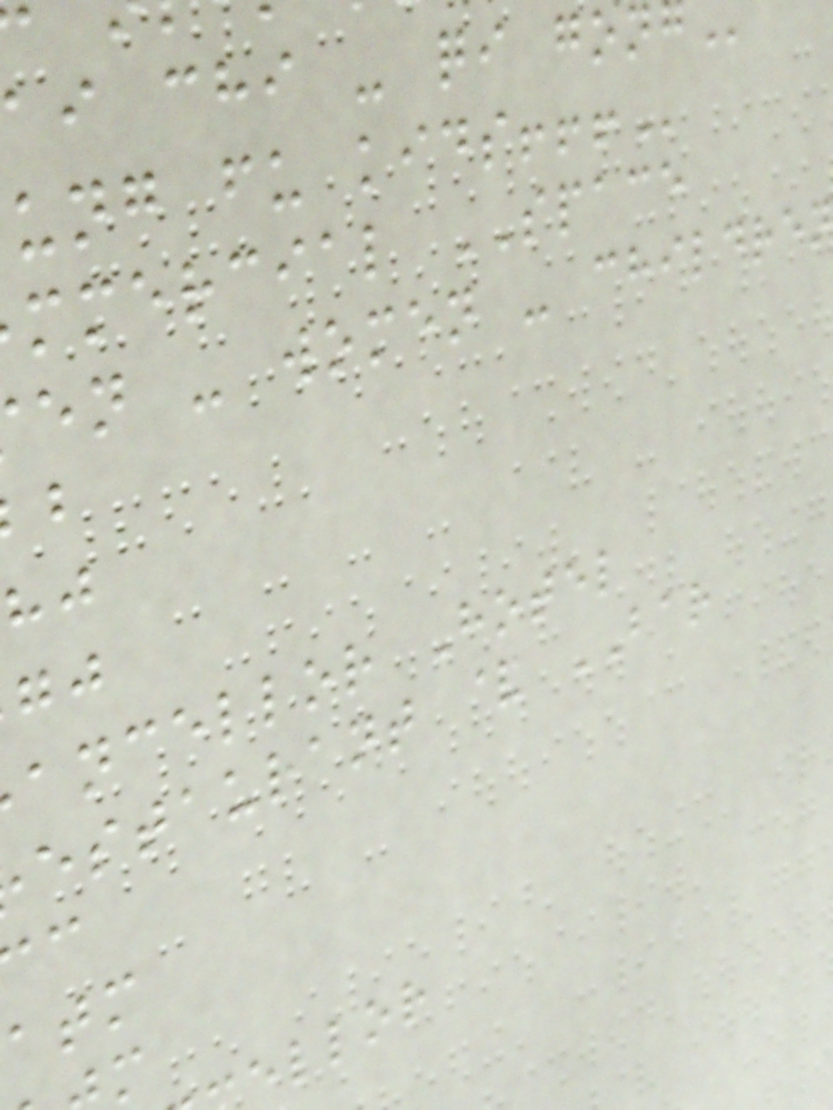ai chi - qi
ung fu
mmercial SPACE
en - women -
ancellor Hotel
estaurant & BAR
ellor
